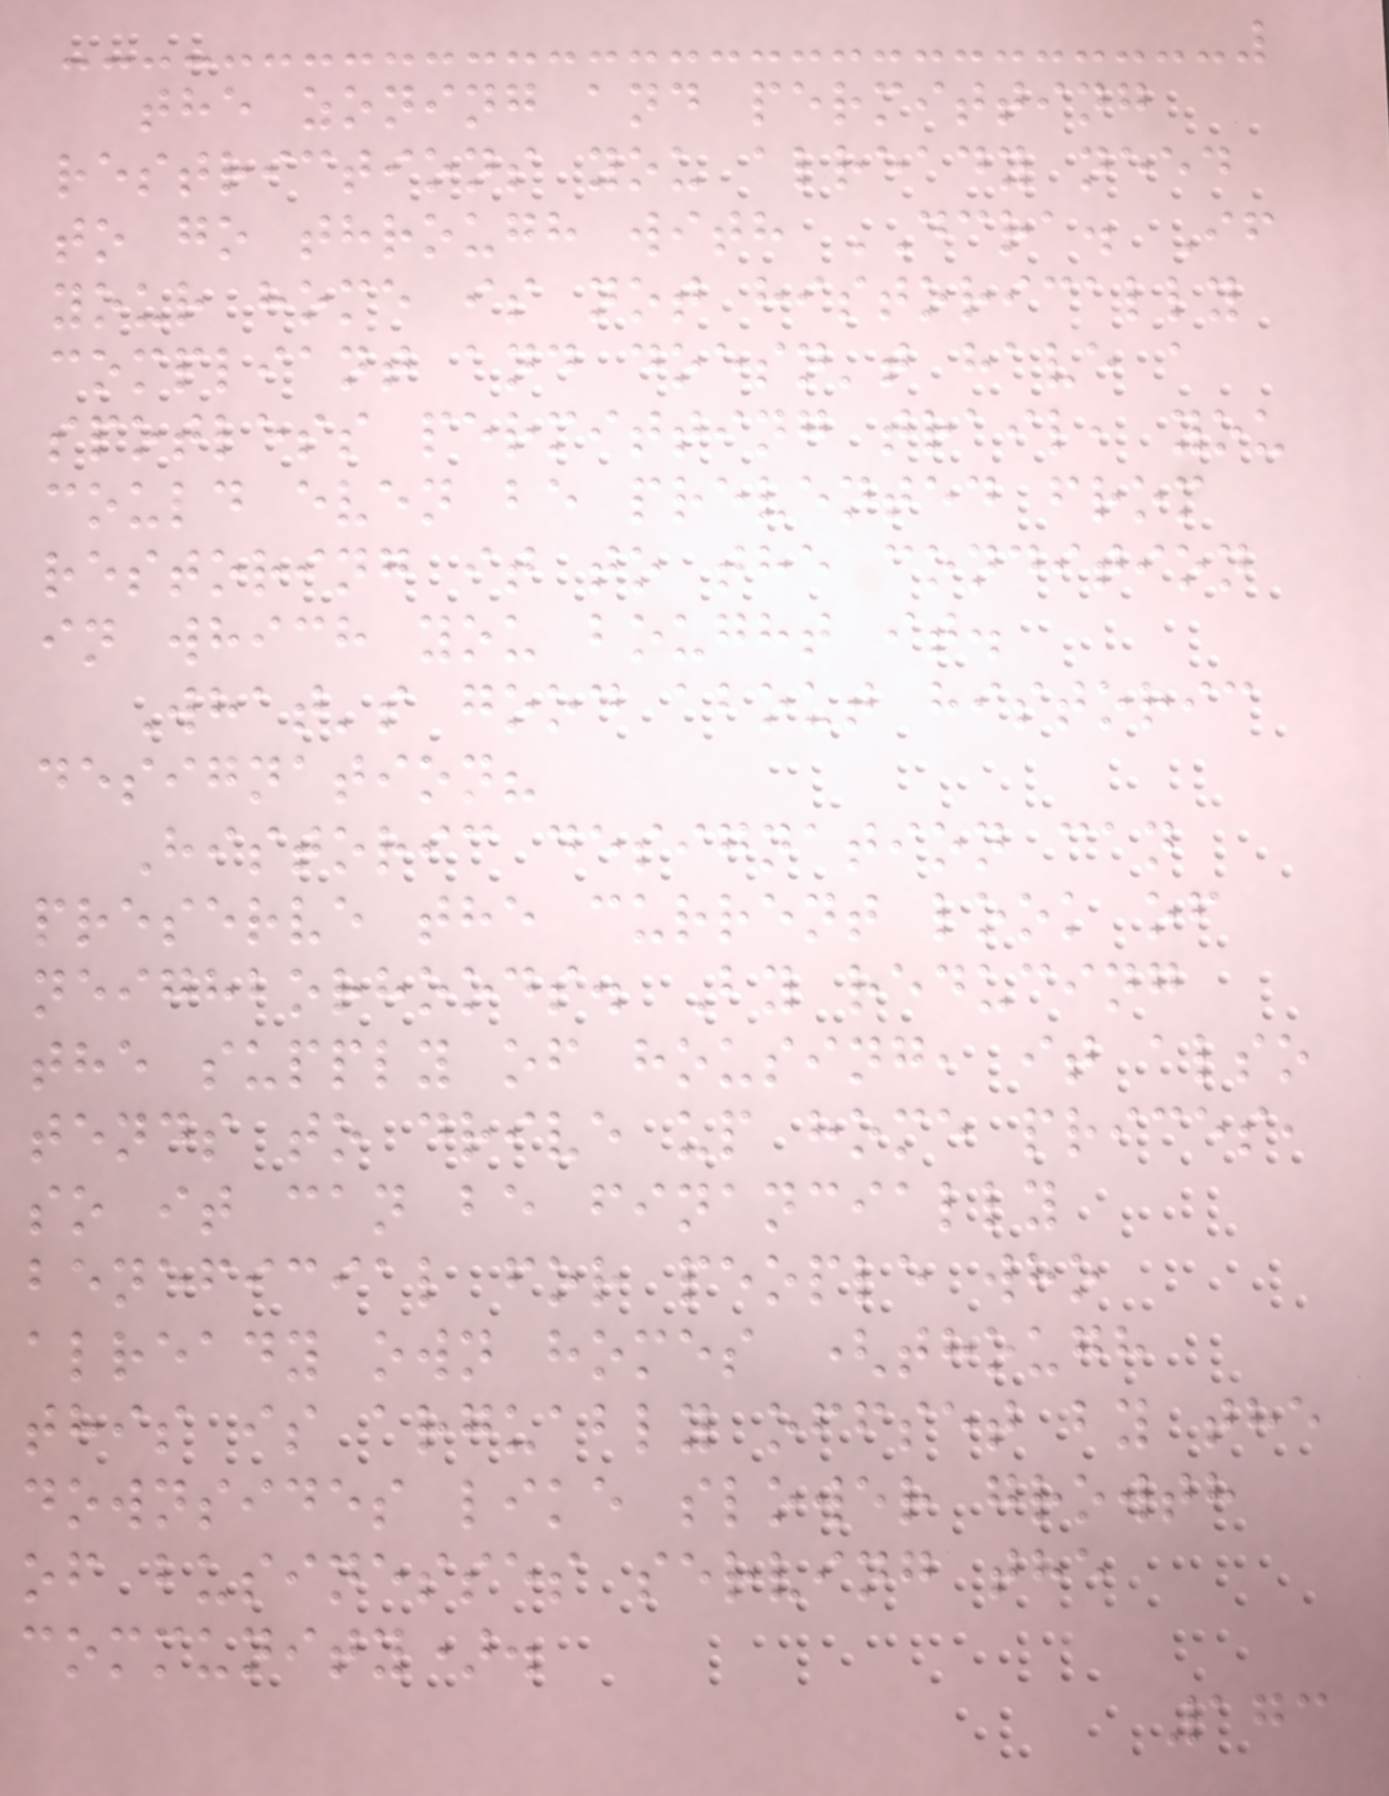the zoning and permitting
restrictions you already need
to go through with DCRA. If
your home is not historically
compliant and doesn't have a
spotless permitting trail, you
could even be prevented from
restoring it to the condition
in which you bought it.
What's good about historic
designation?
Historic designation can
preserve the current look of
neighborhoods. By reducing
the supply of housing, it also
tends to drive up home prices,
so it can be financially
beneficial for people who
already own homes (though
this is arguably offset by the
downsides like slower growth
of businesses serving the
community).
173
